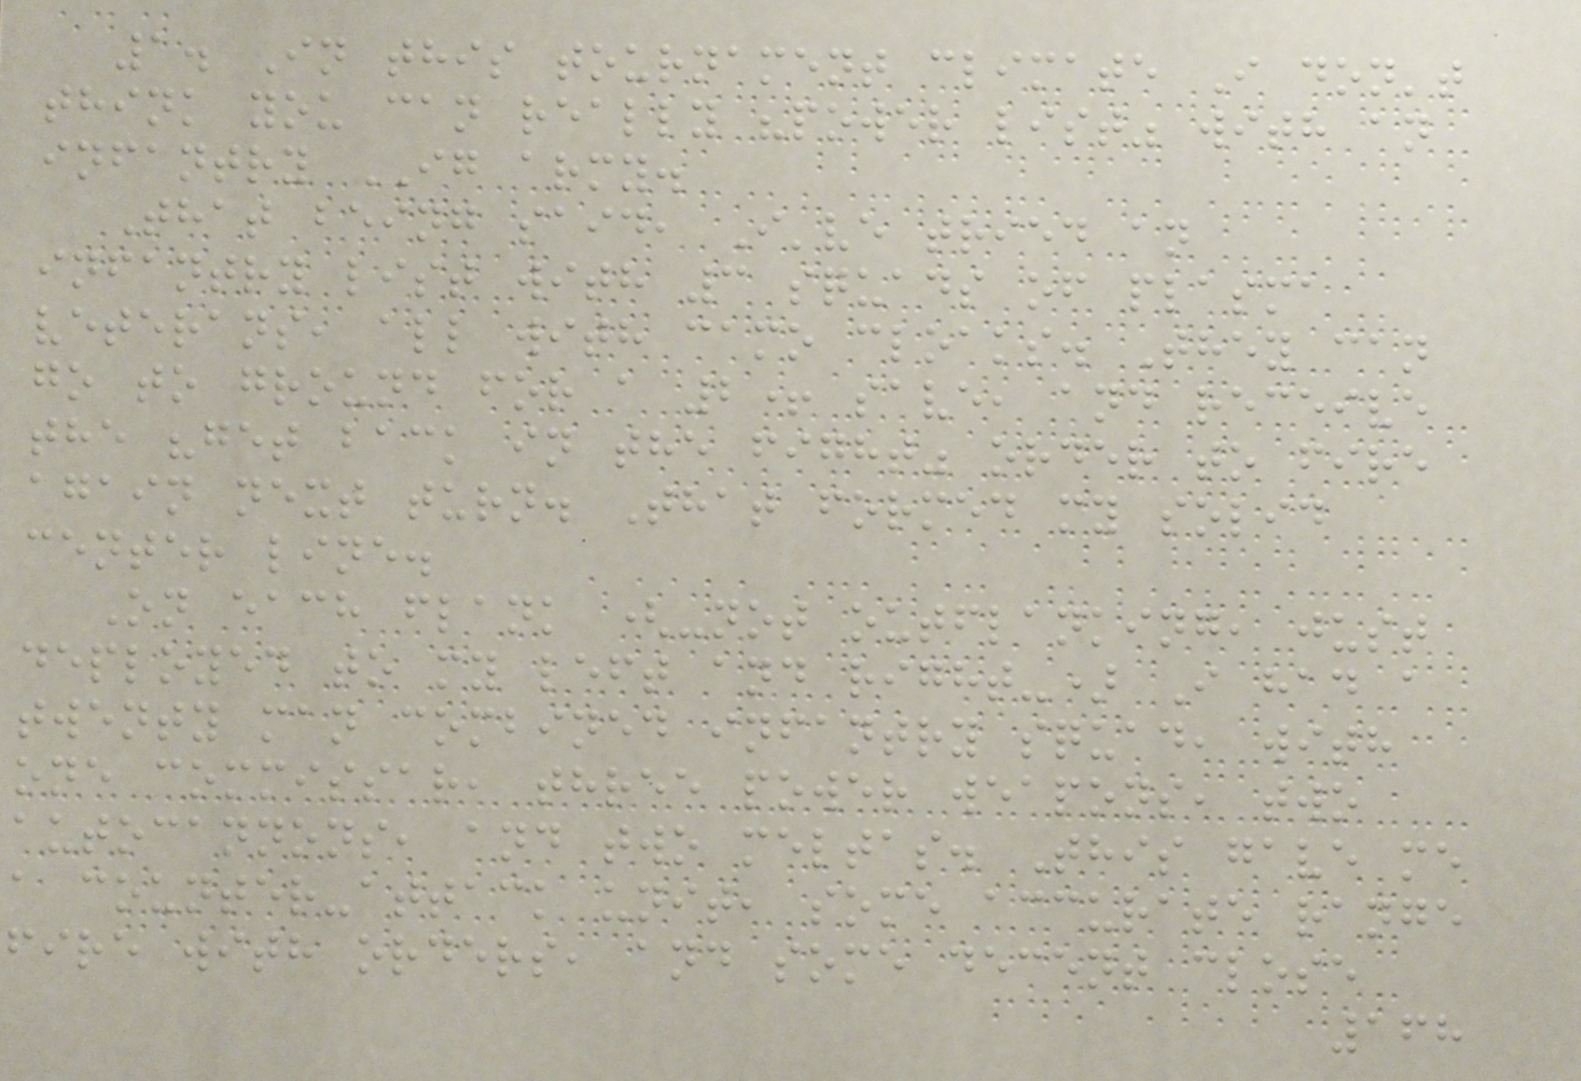1. In this tournament climate I don't
think you can really "power list" with an
infantry IG army.
That being said, I've tried an
infantry list with 3 squads of plasma
veterans, all with camo cloaks. They can
go to ground for a 2+ save, and receive
the "get back in the fight" order to fire
again next turn. That formed my solid
center line.
On each flank (-not outflanking, just
deployed to my left and right-) I had a
twenty man combined infantry squad, with
one commissar, three power weapons, two
autocannons, and two meltas. This gave me
a counter-attack unit, some accurate range
fire with orders, and some decent close
168
